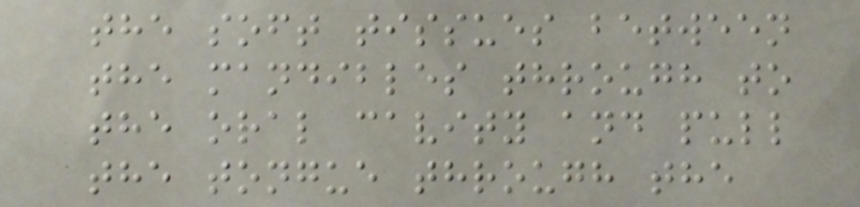the soft tissues between
the mandibles through to
the oral cavity and pull
the tongue through the
